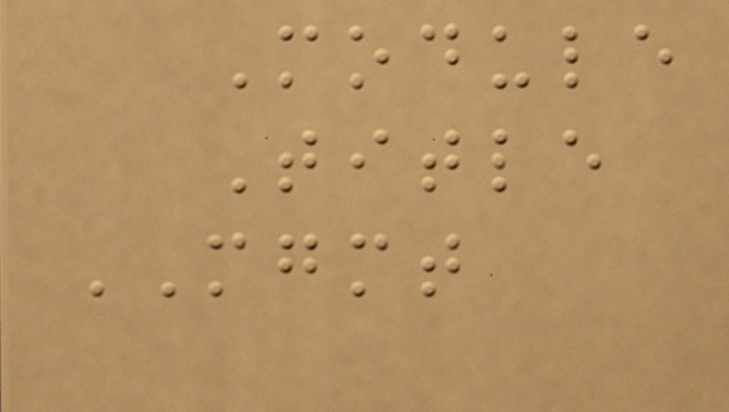Module
Title
MGMT
